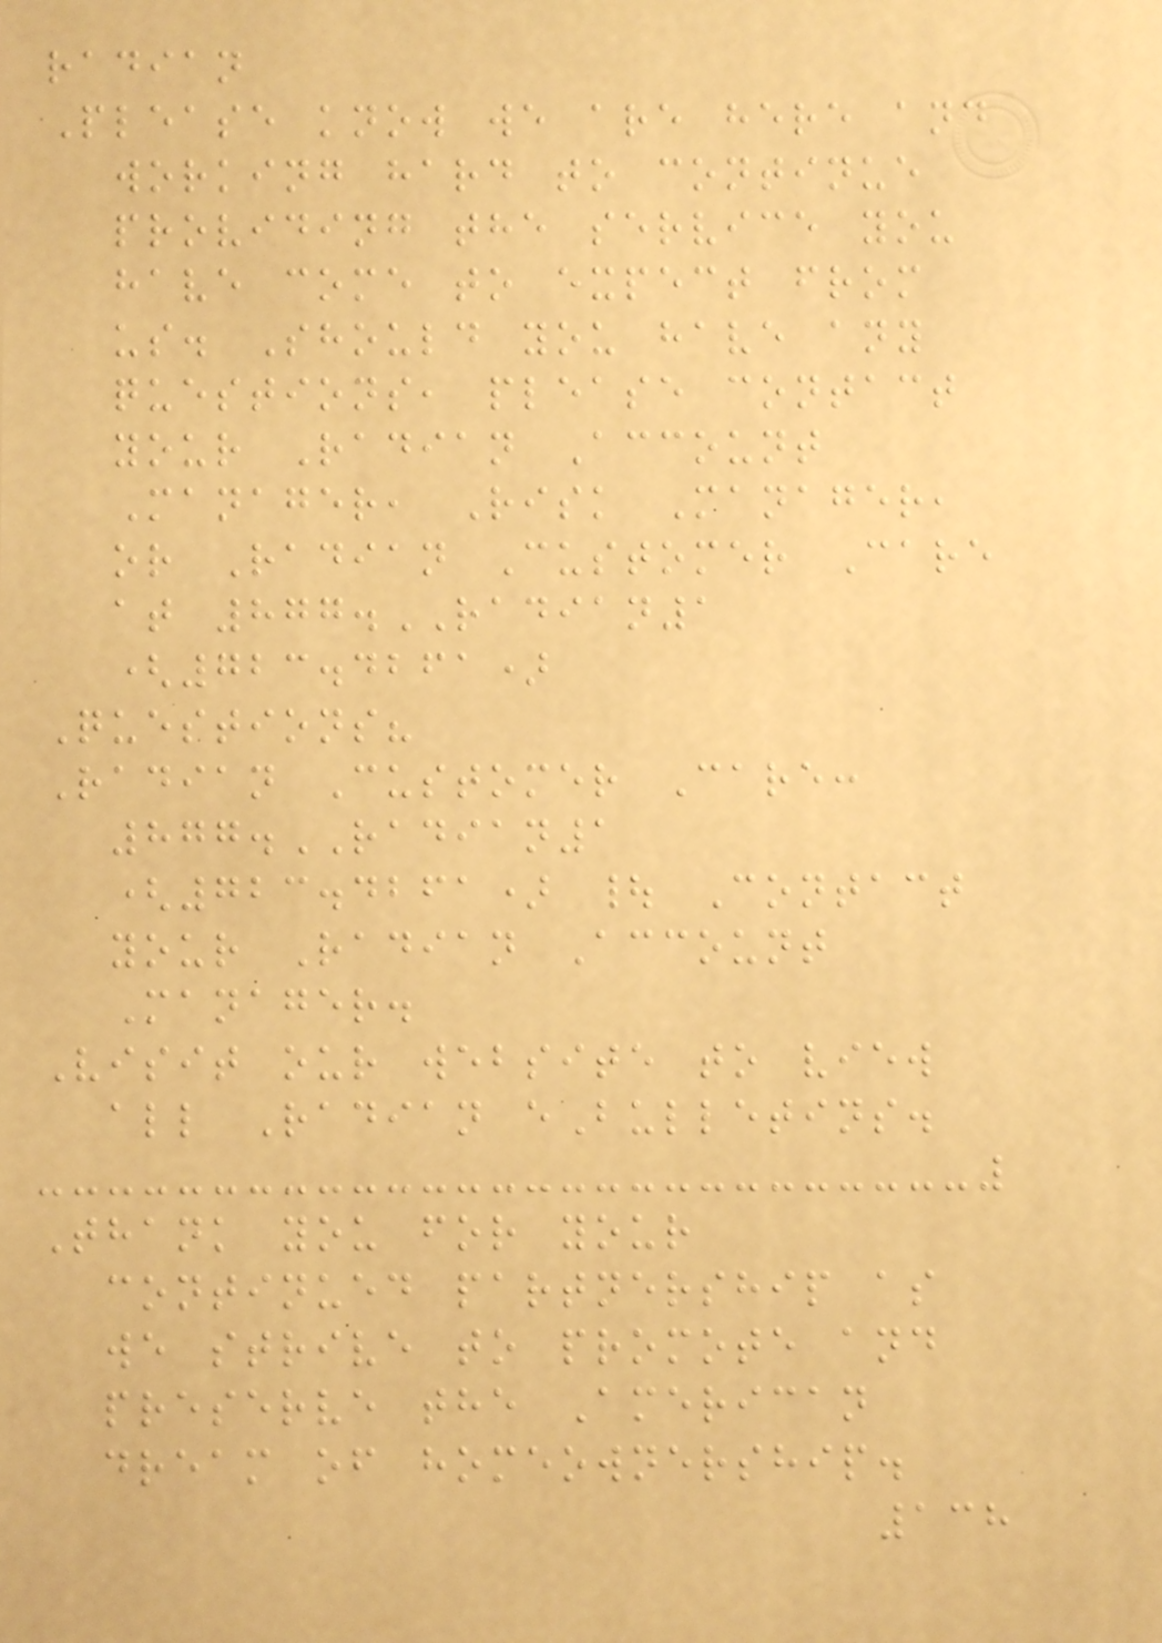radian
Please know we are here and
working hard to continue
providing the service you
have come to expect from
us. Should you have any
questions, please contact
your Radian Account
Manager, Risk Manager,
or Radian Customer Care
at 877.RADIAN1
(723.4261)
Questions?
Radian Customer Care:
877.RADIAN1
(723.4261) | Contact
your Radian Account
Manager.
Visit our website to view
all Radian eBulletins.
Thank you for your
continued partnership as
we strive to promote and
preserve the American
dream of homeownership.
138
